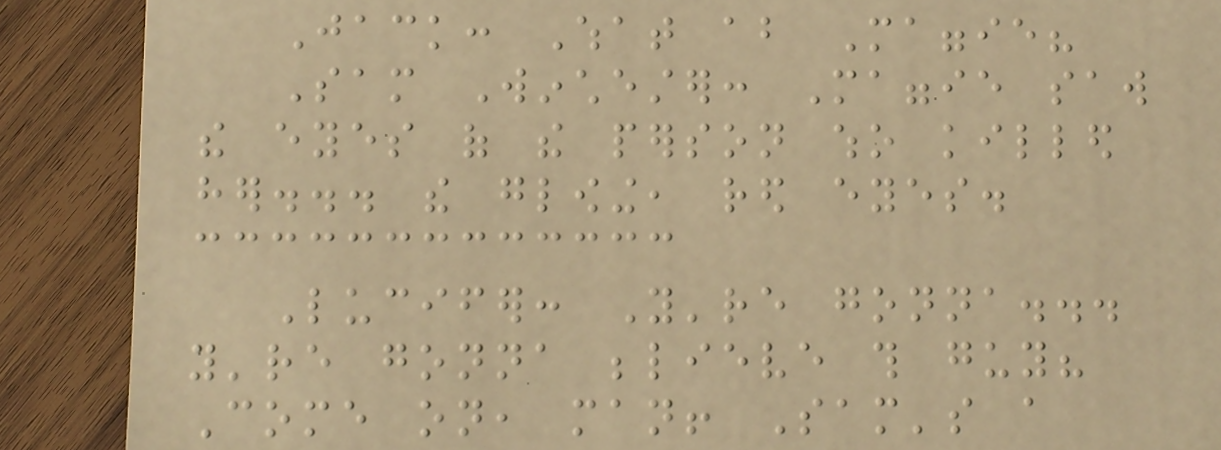Jack: What about Maggie?
Sam Winchester: Maggie saw
the eyes of the person who killed
her... the glowing, red eyes.
Lucifer: You're gonna...
you're gonna believe this guy?
Come on, man! Sam's a
